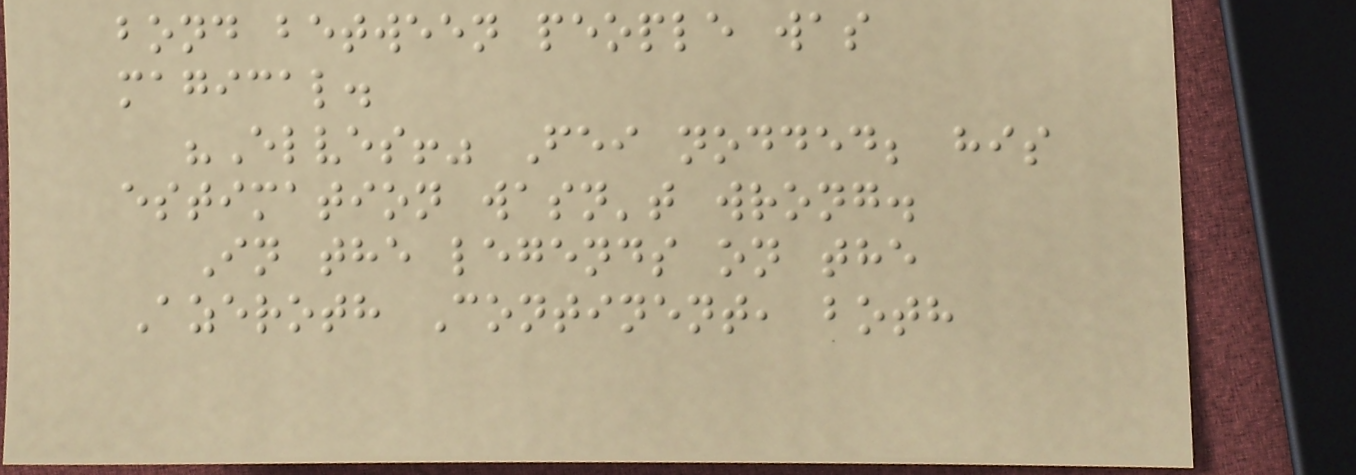bond between people was
magical.
"Elves!" Fei nodded; his
estimation wasn't wrong.
In the legends on the
Azeroth Continent, both
